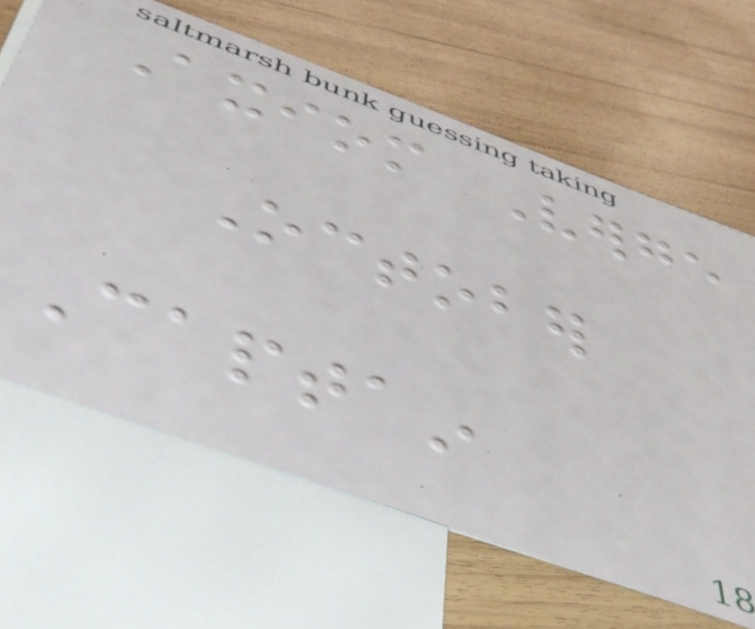Axiom Verge
October
Captain
